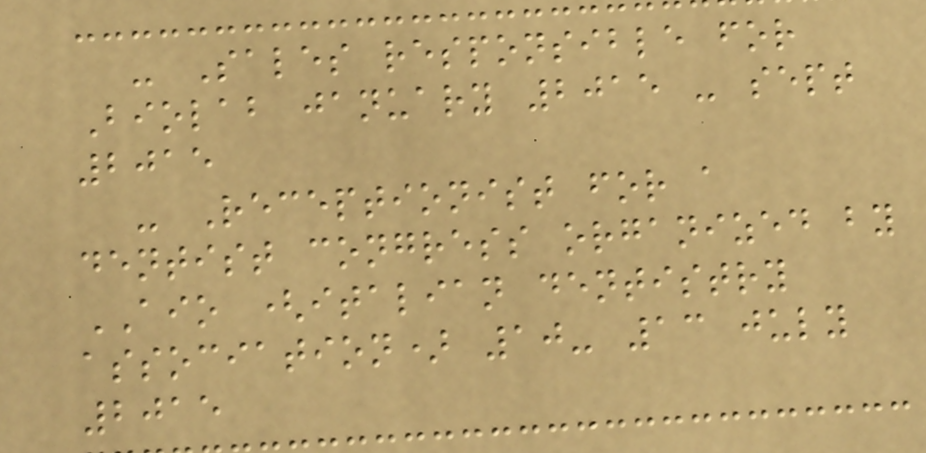- Sales responsible for
Biolab january 2015 - sept
2015
- Receptionist for a
dentist congress organized by
AIO (italian dentistry
association) 10- 13 july
2015
